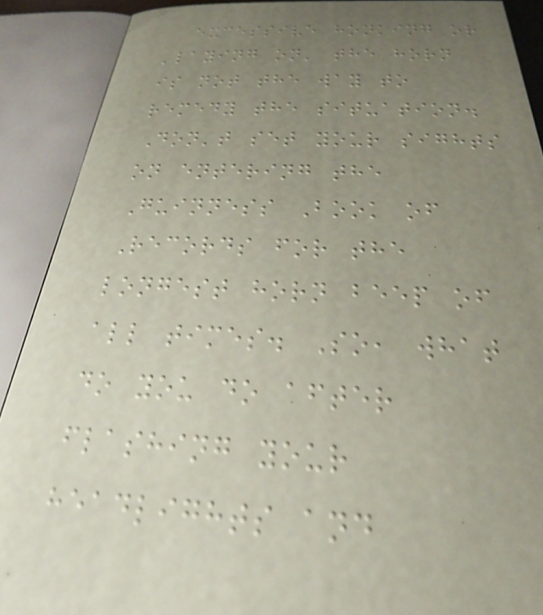excessive honking or
'laying on' the horn
is not the way to
remedy the situation.
Don't set your sights
on entering the
Guinness Book of
Records for the
longest horn beep of
all times. So, what
do you do after
flashing your
headlights and
